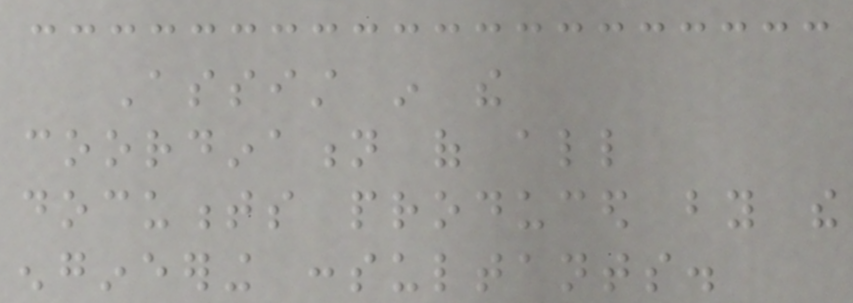Assist in the
coordination of all
documents produced by the
engineering consultants.
